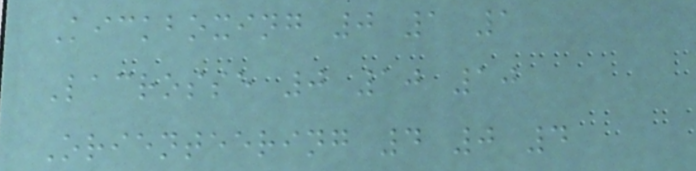Kickboxing 0 1 1
Lacrosse 0 10 10
Orienteering 4 0 4
